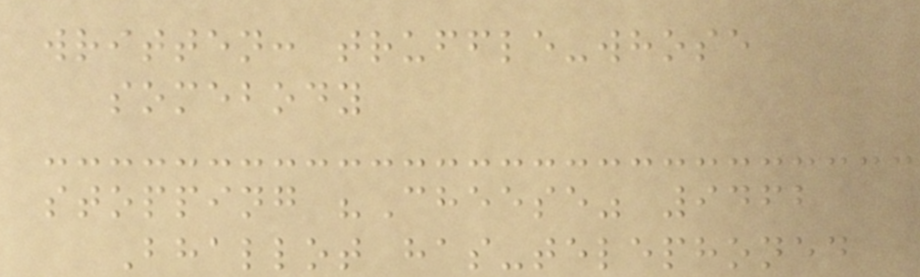written: truffle-whose
somebody
stopping "Cheese" 9462
Bhallot has-telephoned
